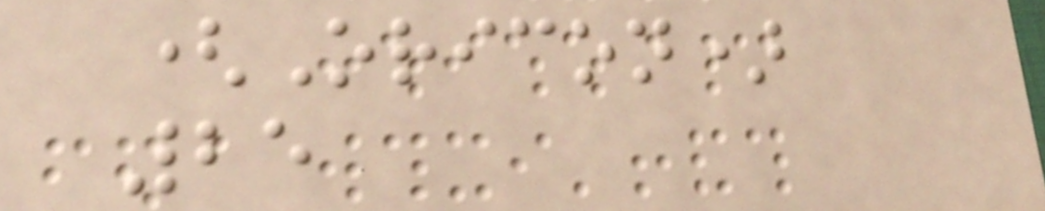(Oricon)
25
